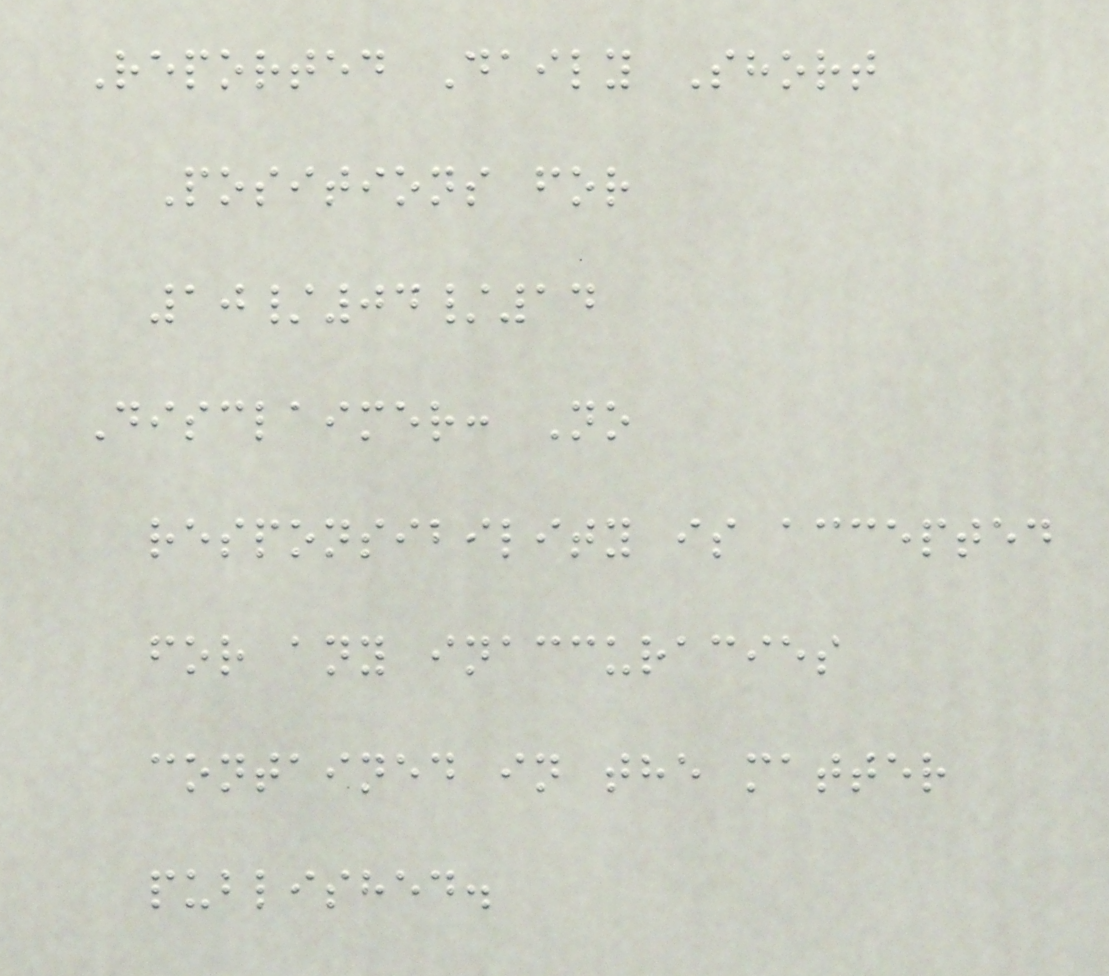Reported Daily Short
Positions for
10/04/14
Disclaimer: No
responsibility is accepted
for any inaccuracies
contained in the matter
published.
